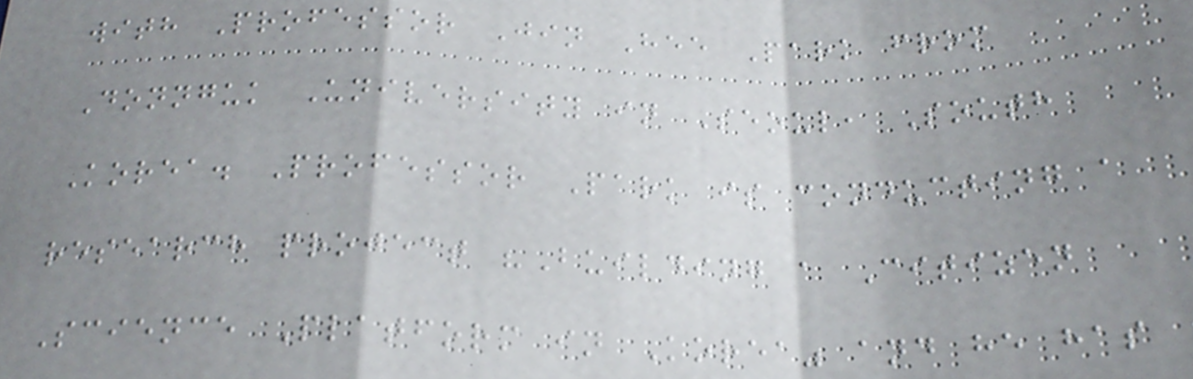with Professor Jin Hee Park from
Donnguk University in Seoul, South
Korea. Professor Park is conducting a
research project "Building a Citizen
Science Platform in Korea" and he has
